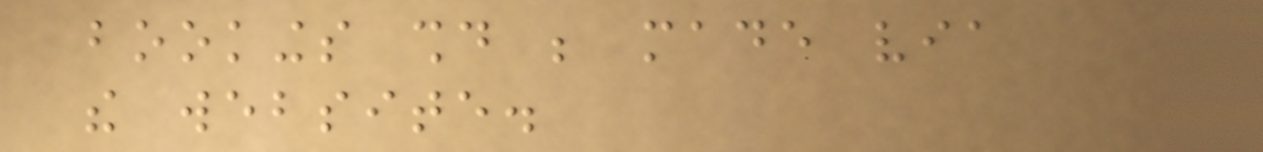bookings should be made via
the website.
